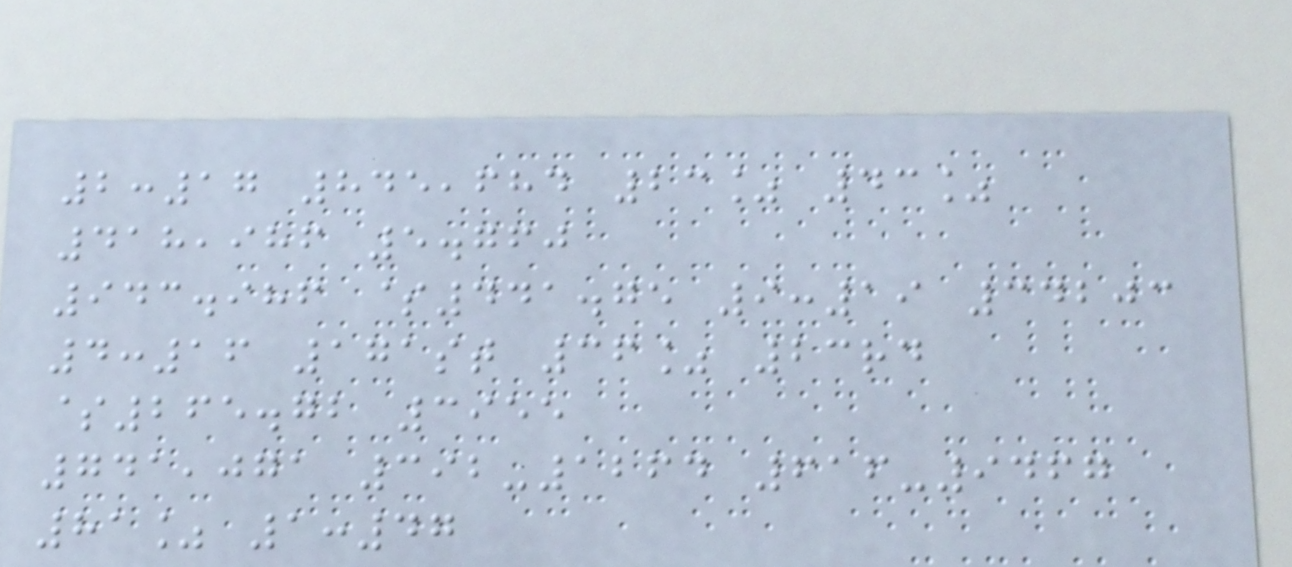2:17 845,684 23% 43%
418,986 5.760
943.986 $441.75 9:19 34203
4:16 171st 36% 23rd
$265.72 3955
741,071 392-1264 616-9467
81% 1:47
